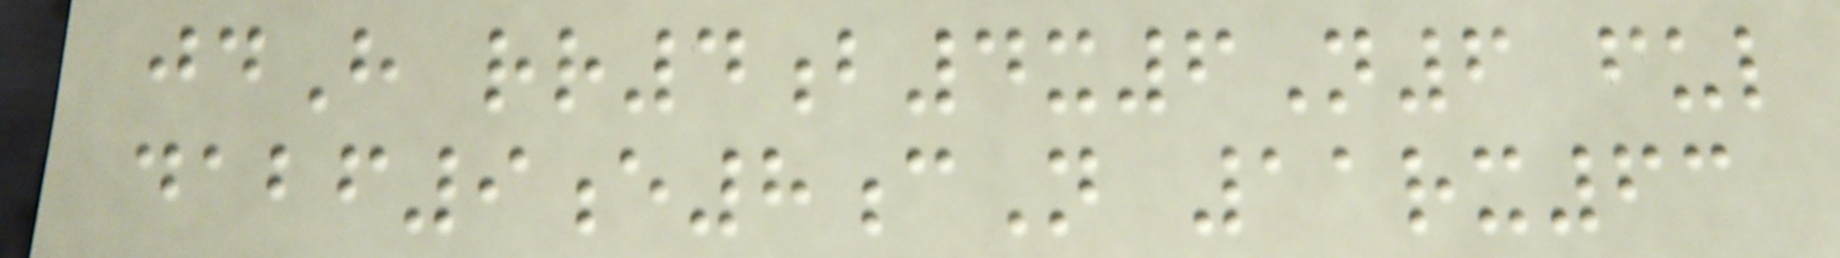jdH rr4b4x6N6 ful
dabf9e8cN 11rx63
